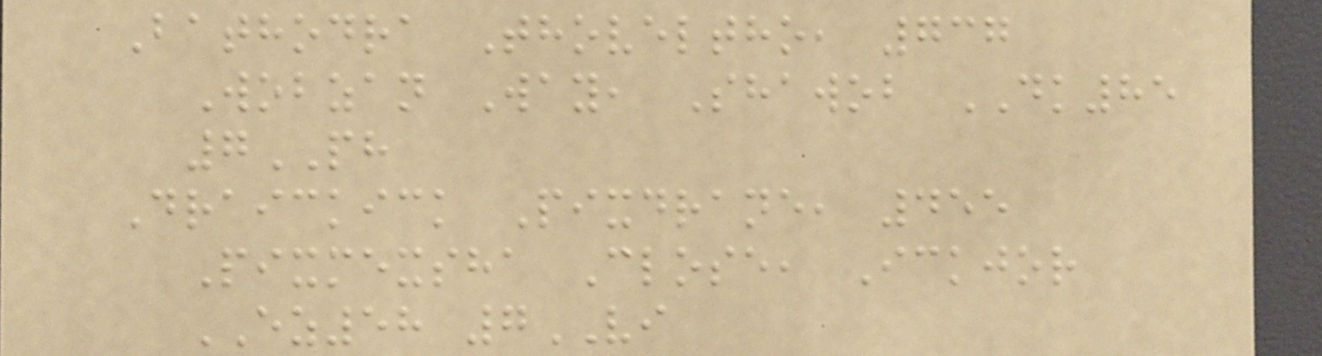Bathodra Thoveltho, 737
Wobzan Way, Shawob DK85
7PH
Draickick Pixdrane, 455
Pixmexsha Close, Ickjor
EZ58 7VI
